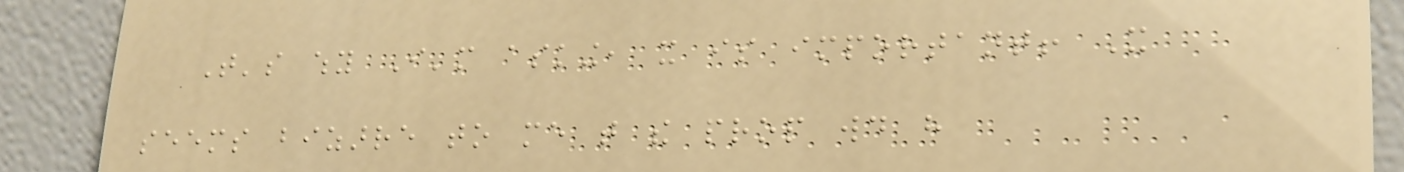That's why I'm asking, it is important! It
seems bizarre to me that the prop would have
